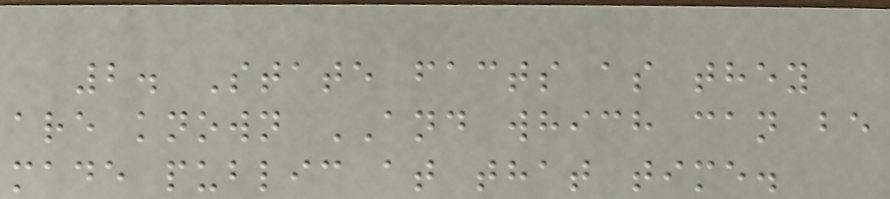2. State facts as they
are known AND which can be
made public at that time.
